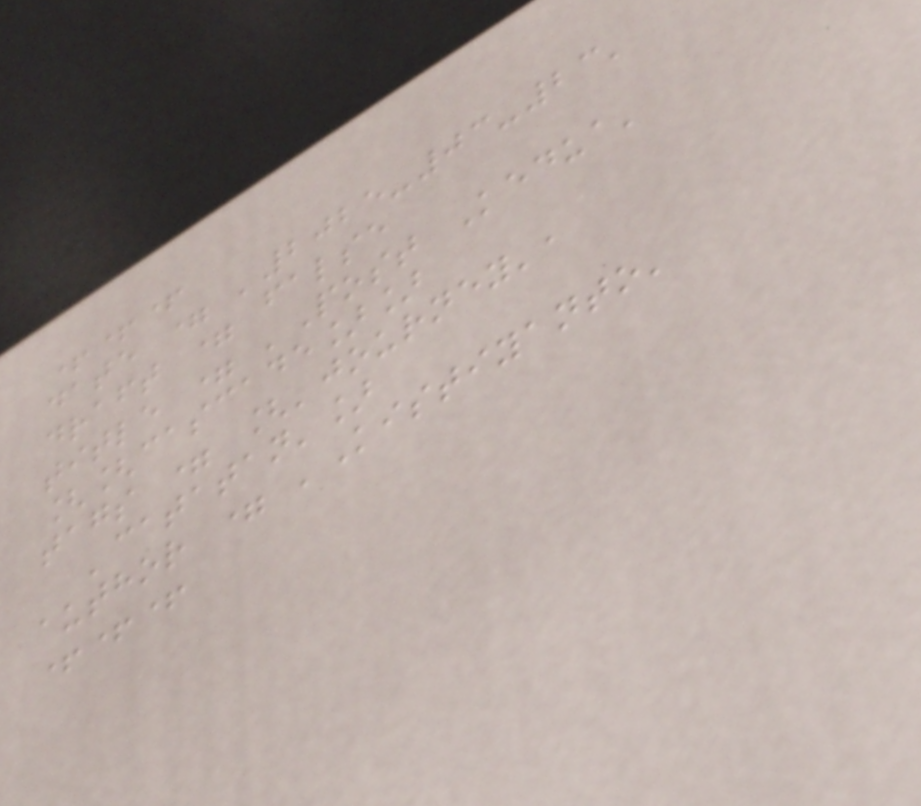+++
date = '2025-03-23'
draft = false
title = 'Post Kedua'
[[cascade]]
tags = ['journey',
'catatan']
author = 'Kistiyanto'
+++
